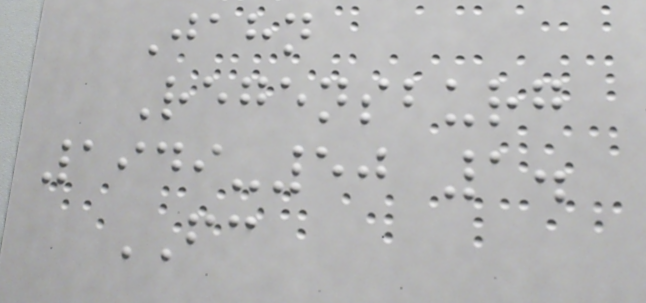Jahn
Regensburg
1949-50 1.
FC
